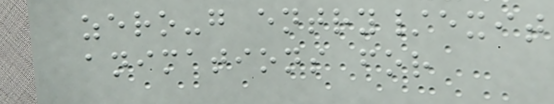zero-g entry/exit
animations for
